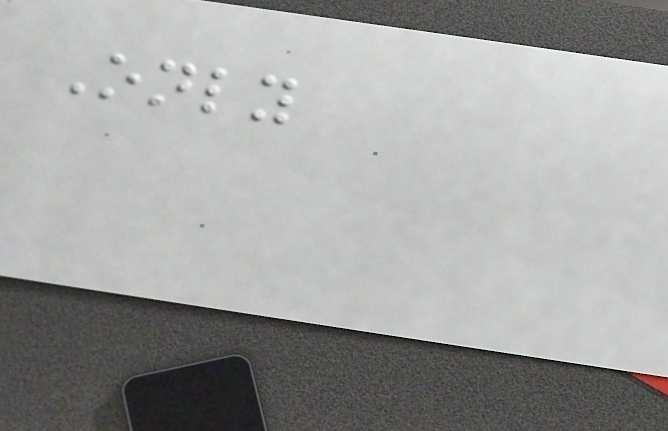Only
